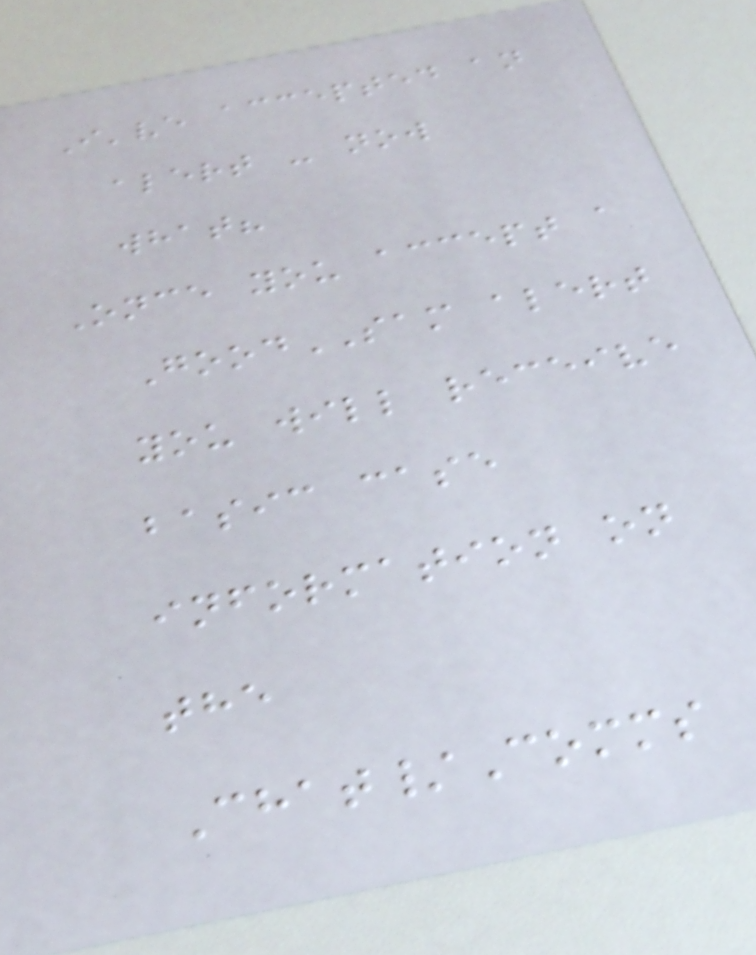I've accepted an
alert - now
what?
Once you accept a
GoodSAM alert
you will receive
basic case
information on
the
Chat/Comms
